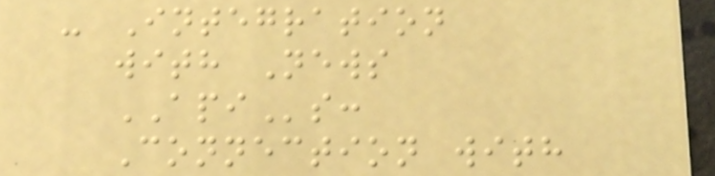- Integration
with News
APIs:
Connection with
